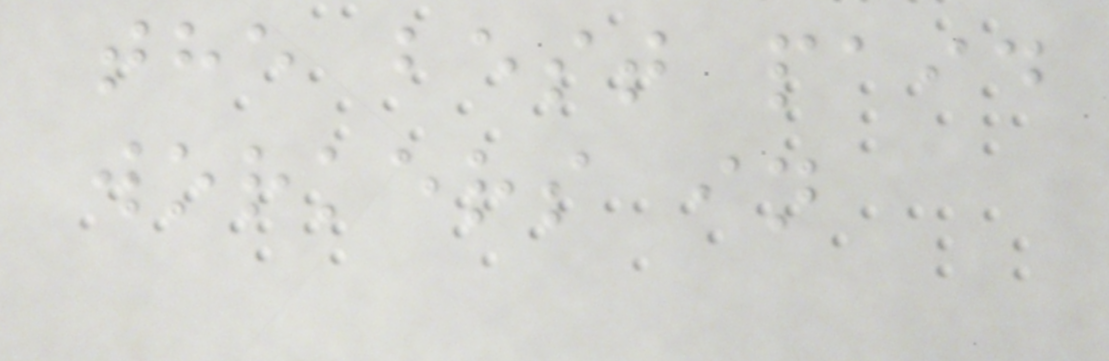the best paid
workers in
